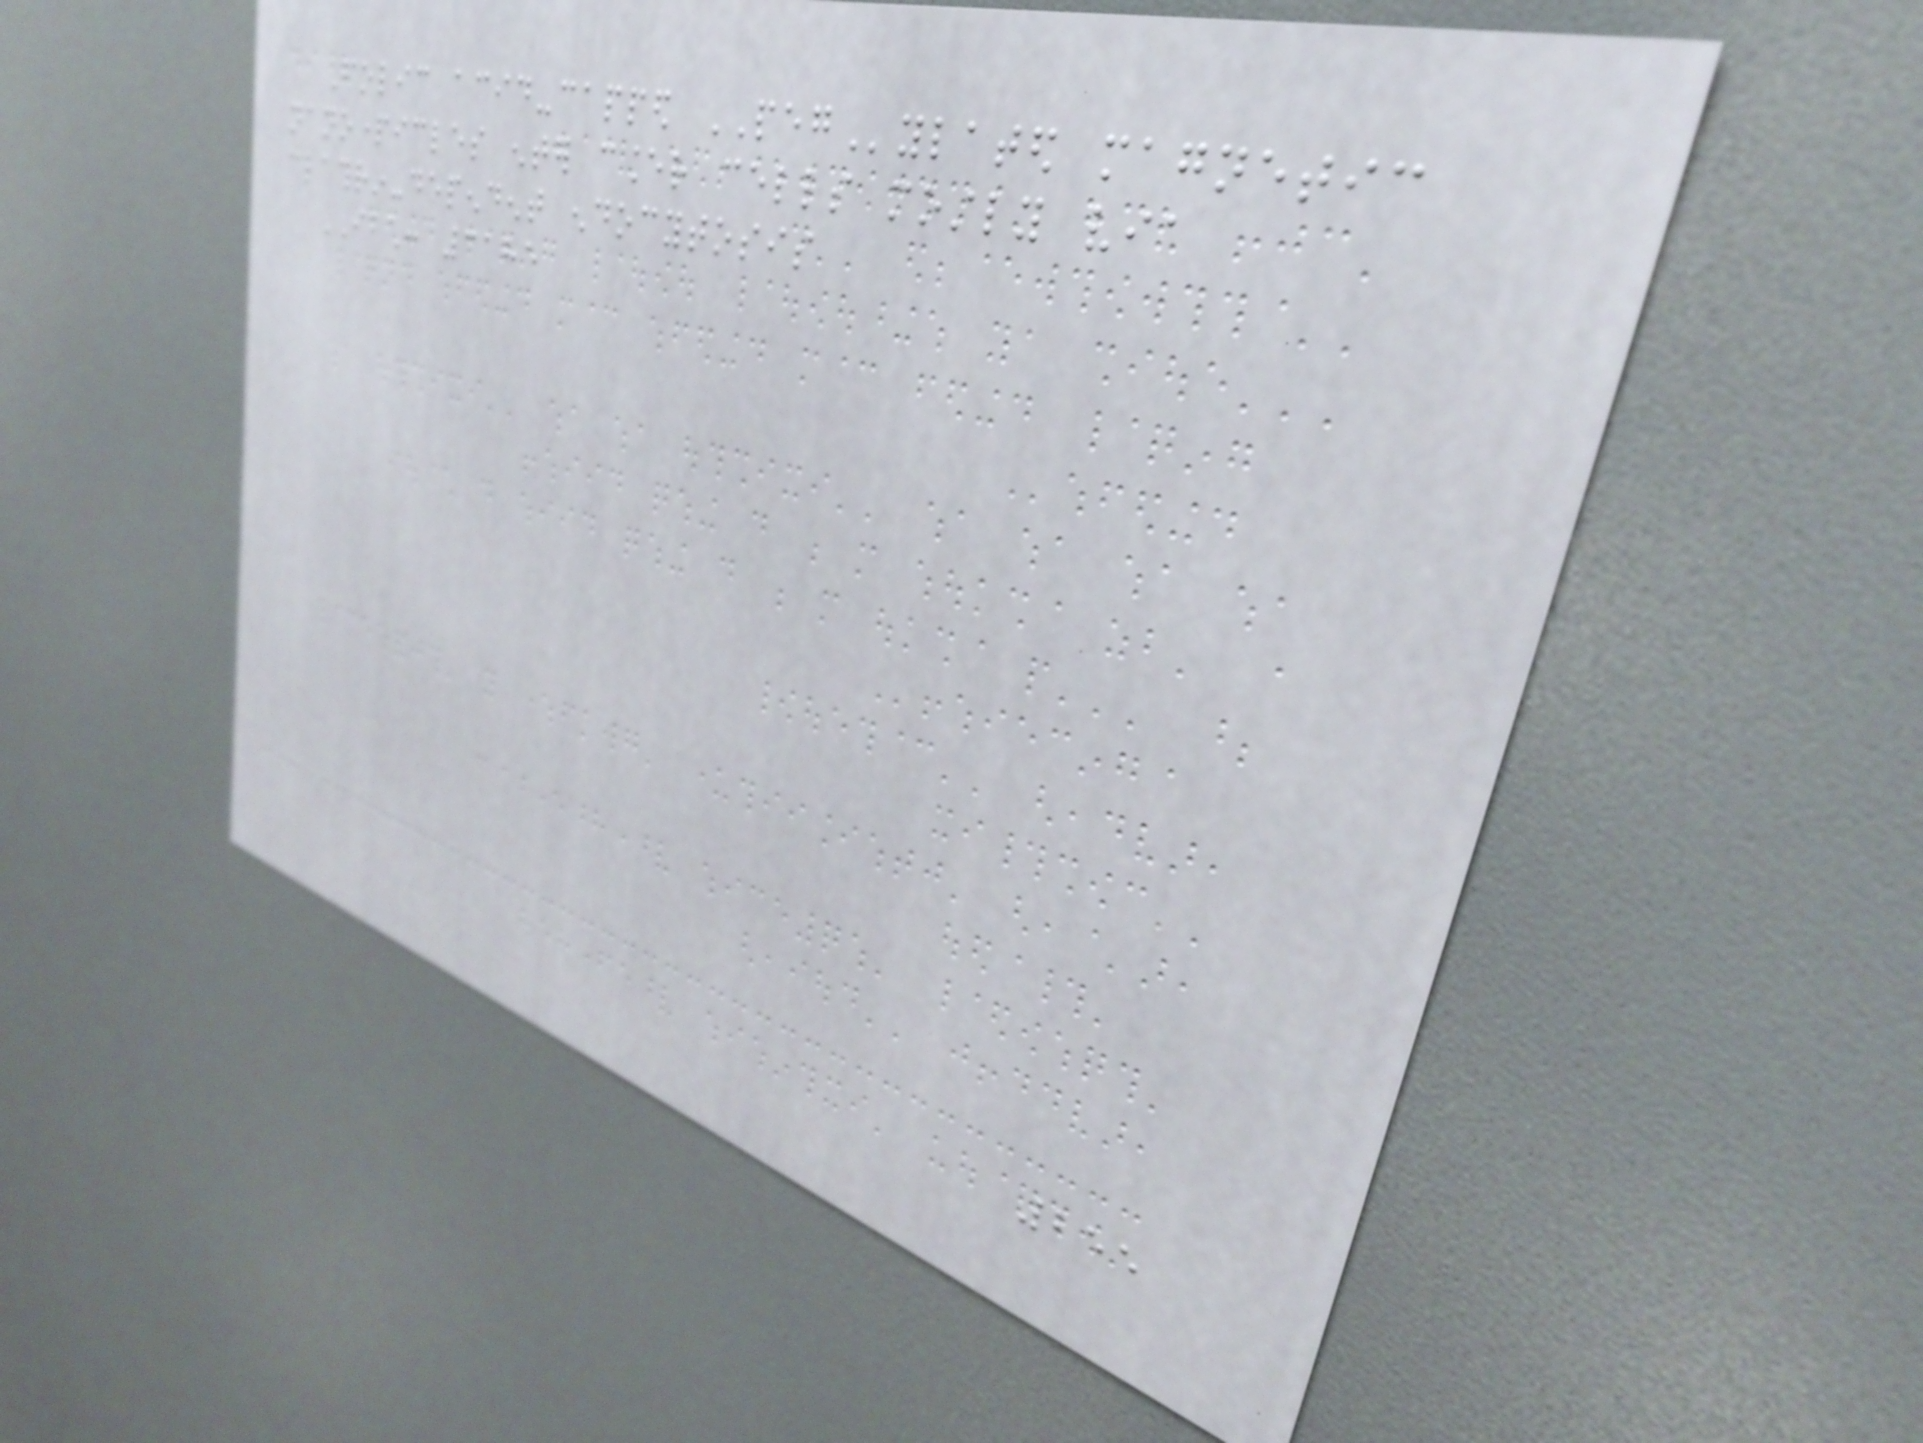Folic acid-capped PEGylated magnetic
nanoparticles enter cancer cells mostly via
clathrin-dependent endocytosis
IBCH: 3185
255
